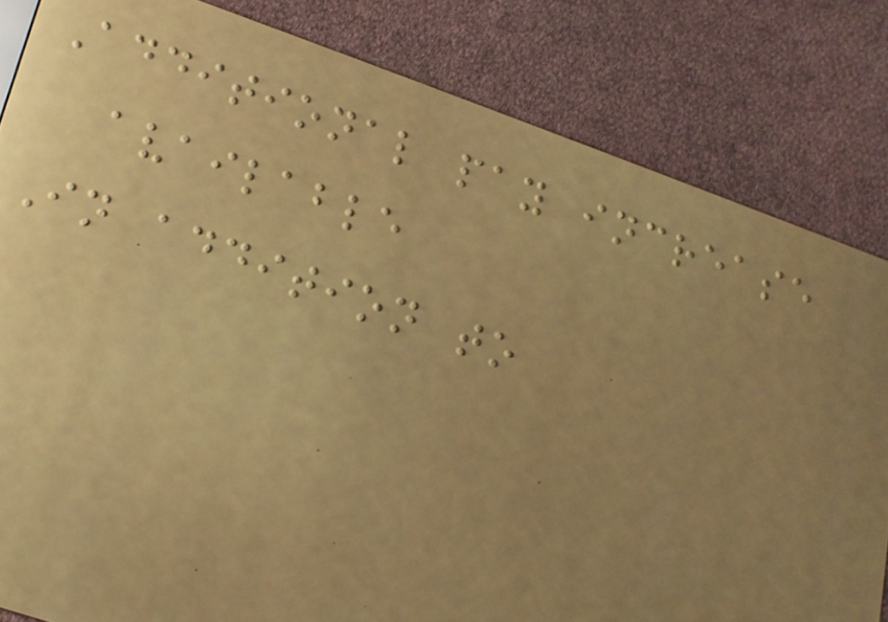Additional pay increase
available
In addition to
